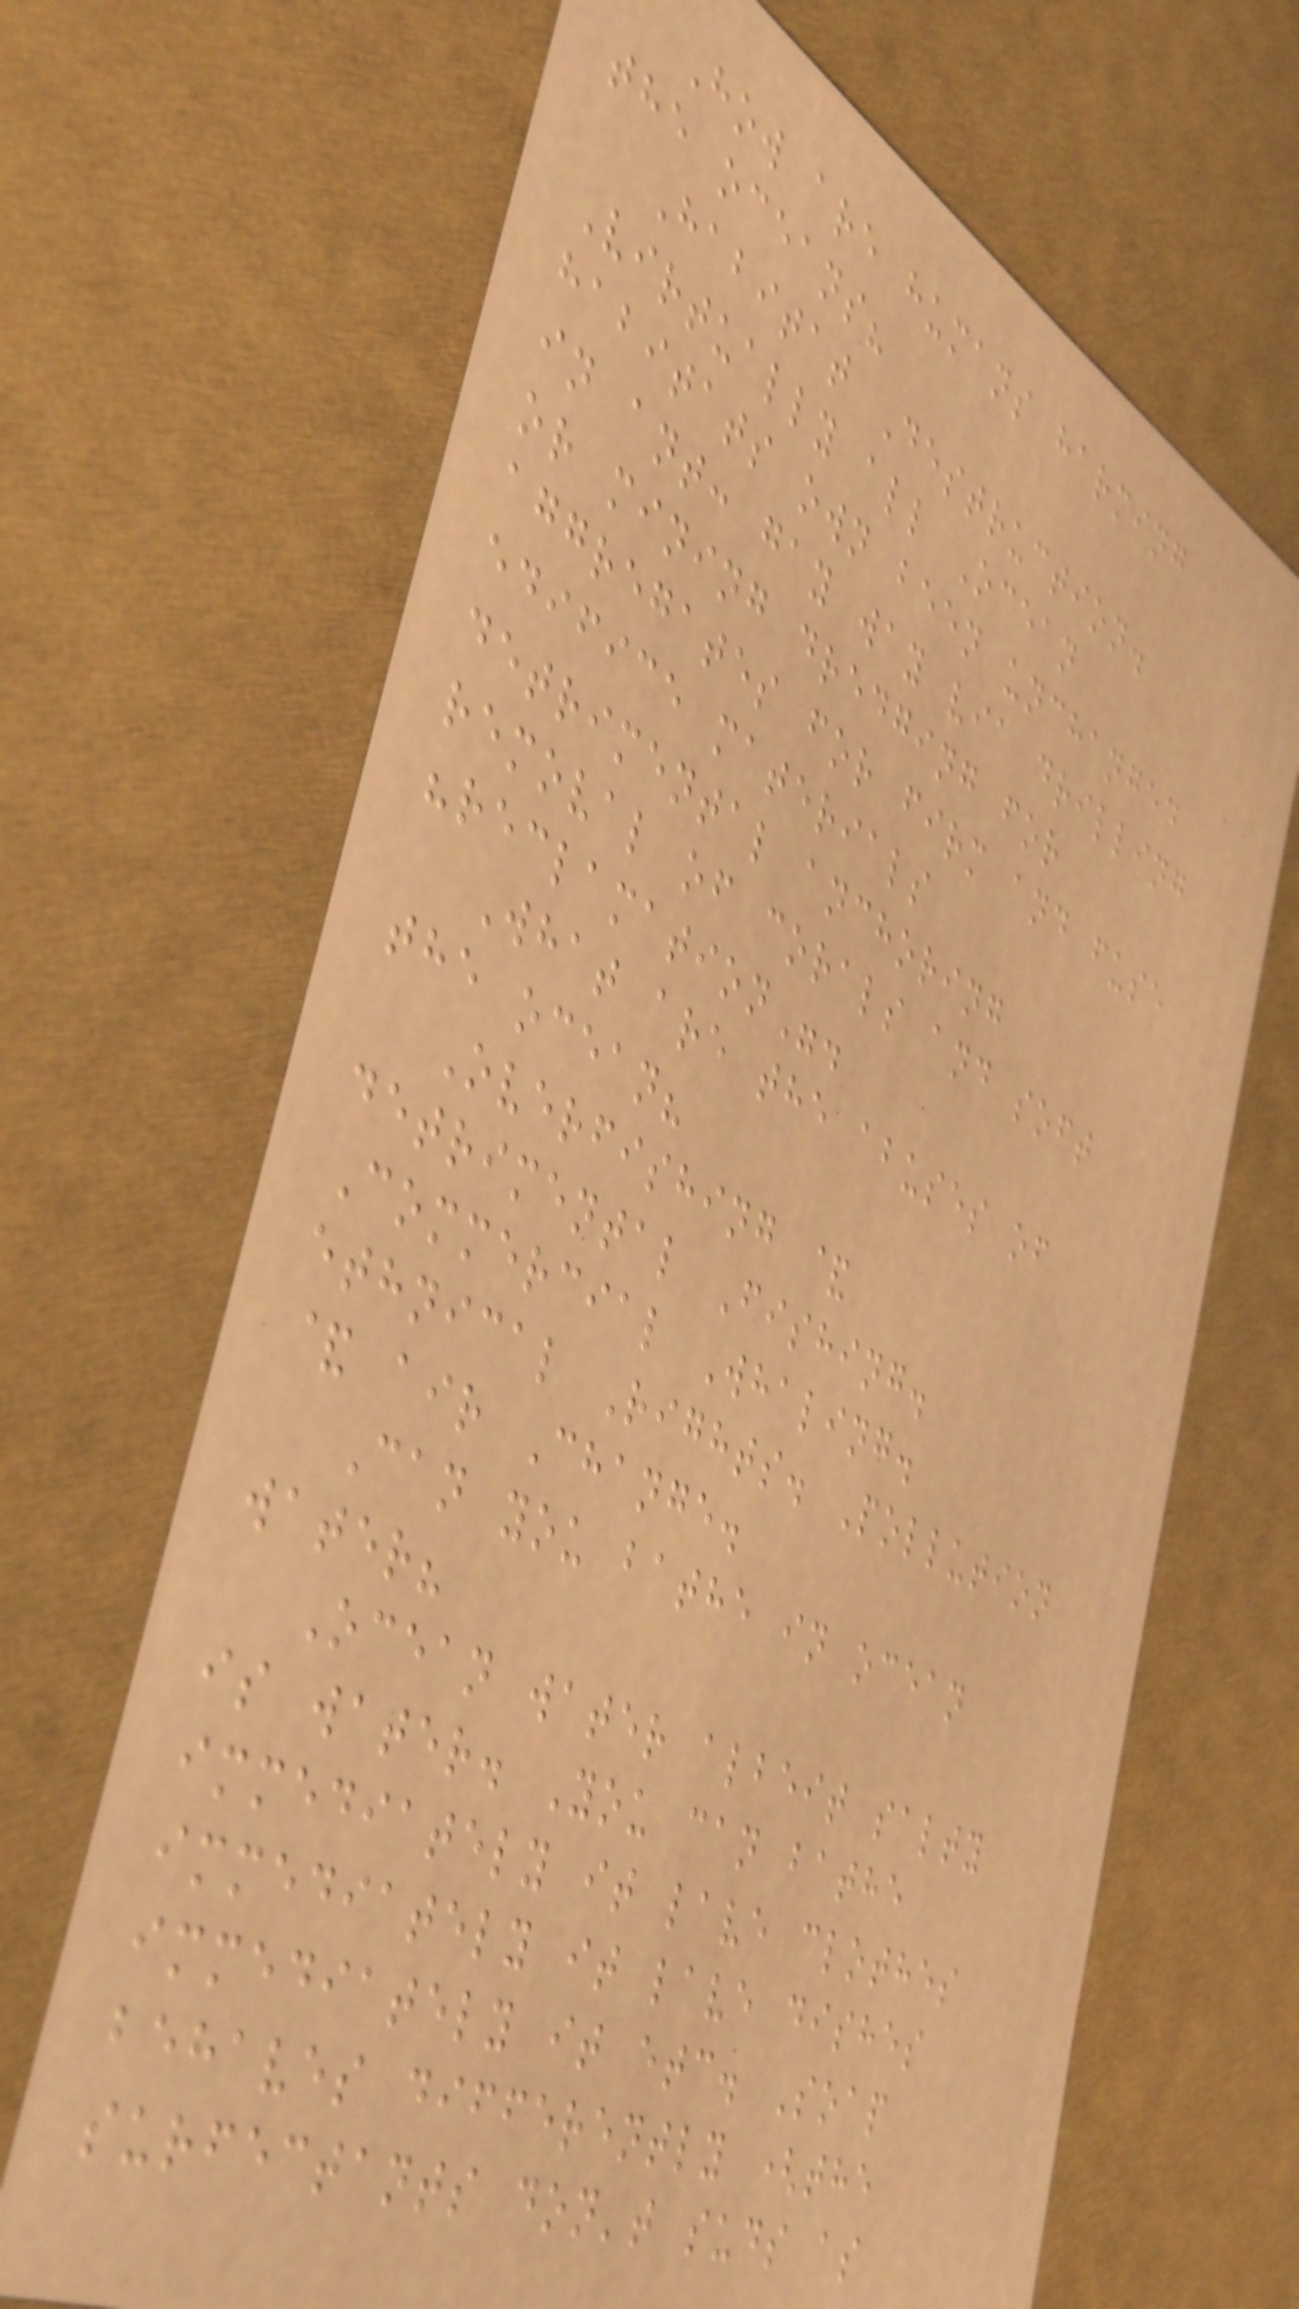How are humans harming
the oceans?
Habitat Destruction.
Virtually all Ocean
habitats own been unchanged
in ant: gay way via drilling
or mining dredging for
aggregates for firm and fuse
edifice materials
detrimental anchoring
removal of corals and soft
"reclamation".
What are the abuses of
the ocean?
Overfishing &
detrimental Fishing.
Commercial Whaling.
ethnical Rights. Pollution
& air Change.
Can you bathe in ocean
water?
Ocean water albeit salty
is water. You can bathe
immediately it lave clothes
immediately it lave dishes
immediately it etc. Soap
behaves differently (the
surfectants don't suds as
